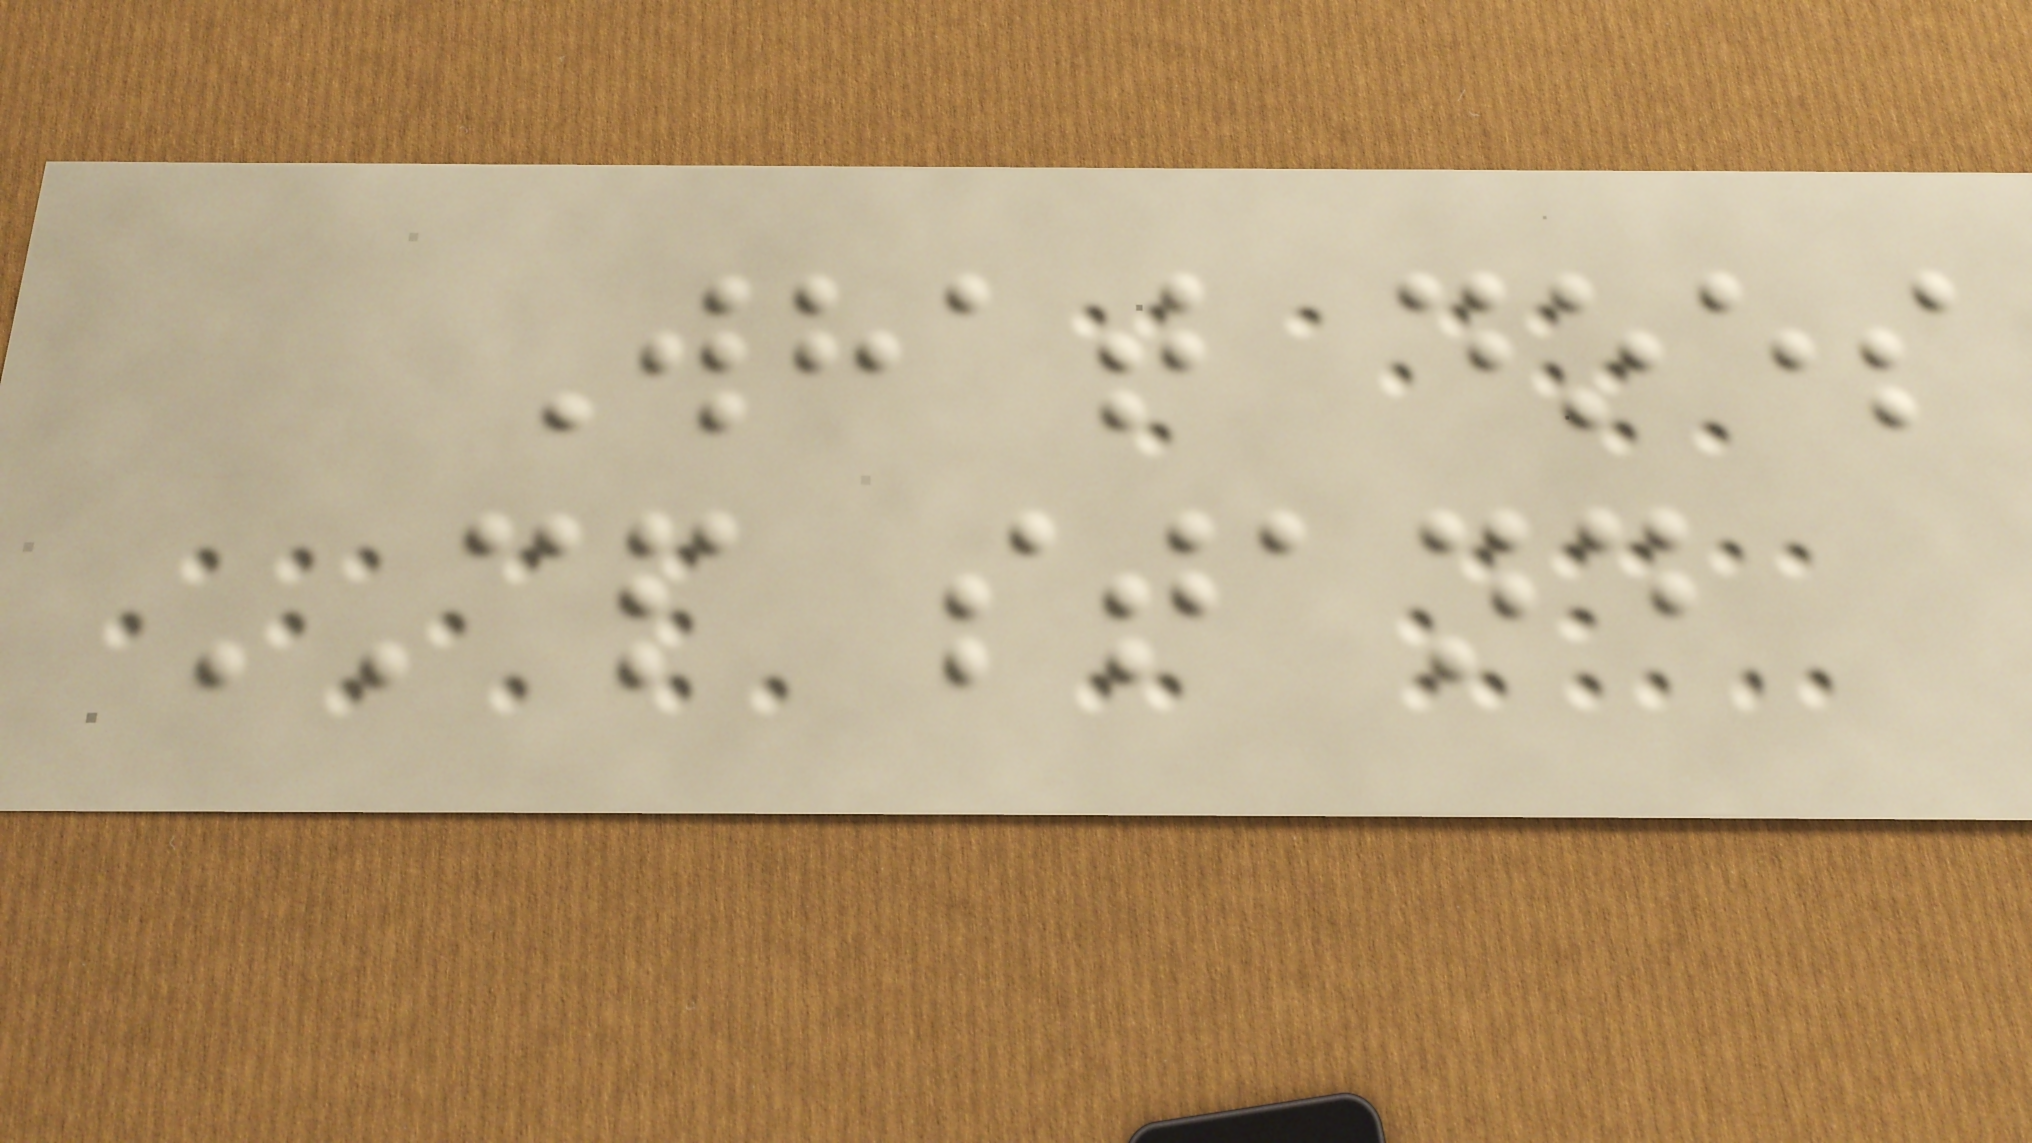What does
CP stand
